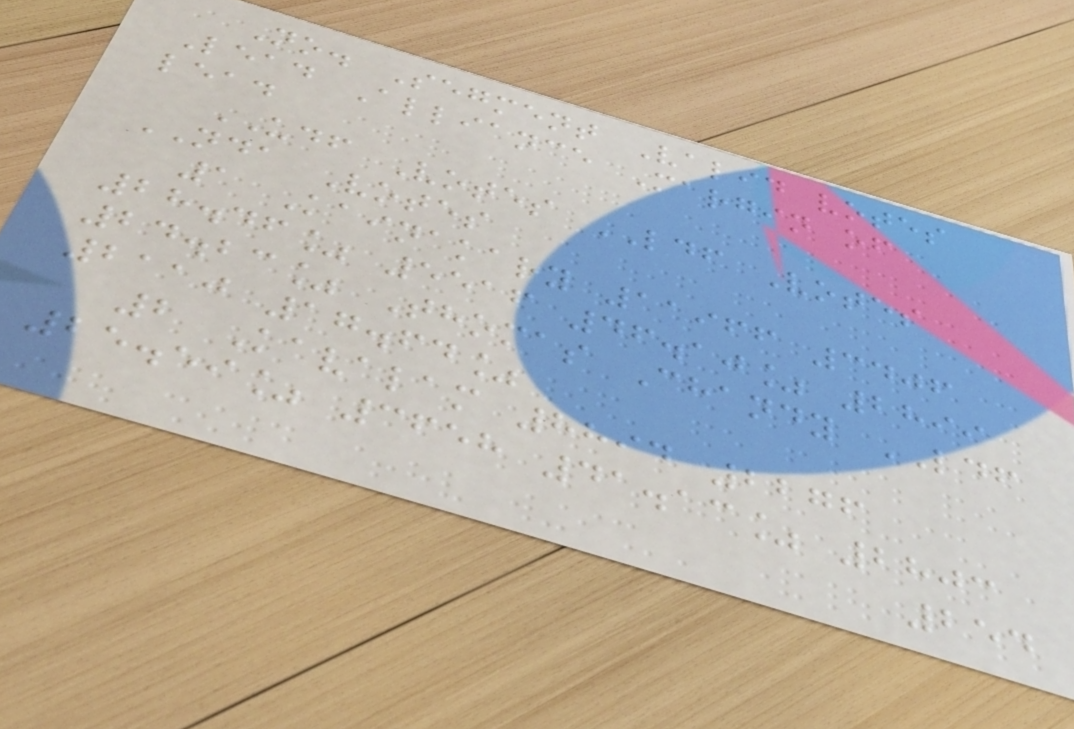No. Segment Valid votes
Lead Alliance Margin of
lead
UDF Votes LDF Votes
NDA Votes
1 Kainakary 11966 3406
28.46% 5516 46.10% 2899
24.23% Thomas Chandy LDF
2110 17.64%
2 Kavalam 8894 2276
25.59% 3658 41.13% 2803
254
